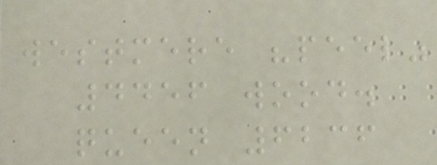westmere "peel"
4456 wood.
queen 6236
